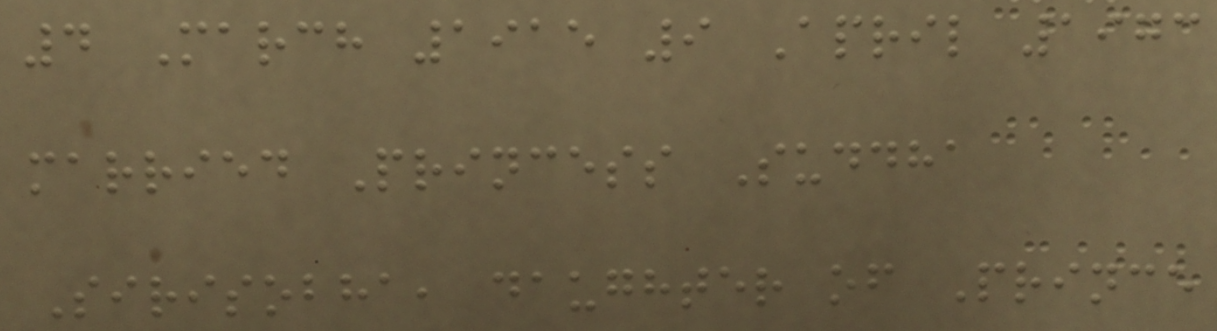4 March 1915 9 April 1973
married Princess Suddha
Sirisobha, daughter of Prince
